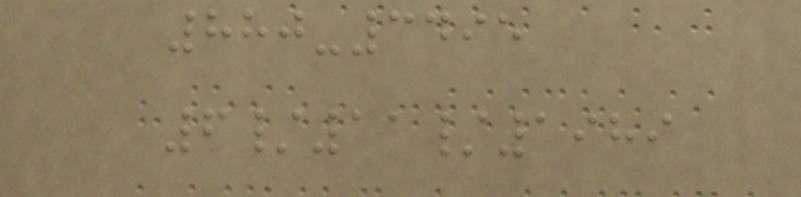880-3495
6/11/1989
